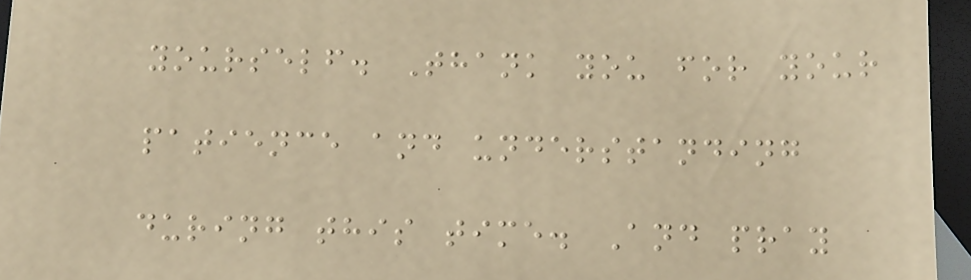yourself. Thank you for your
patience and understanding
during this time. And pray
